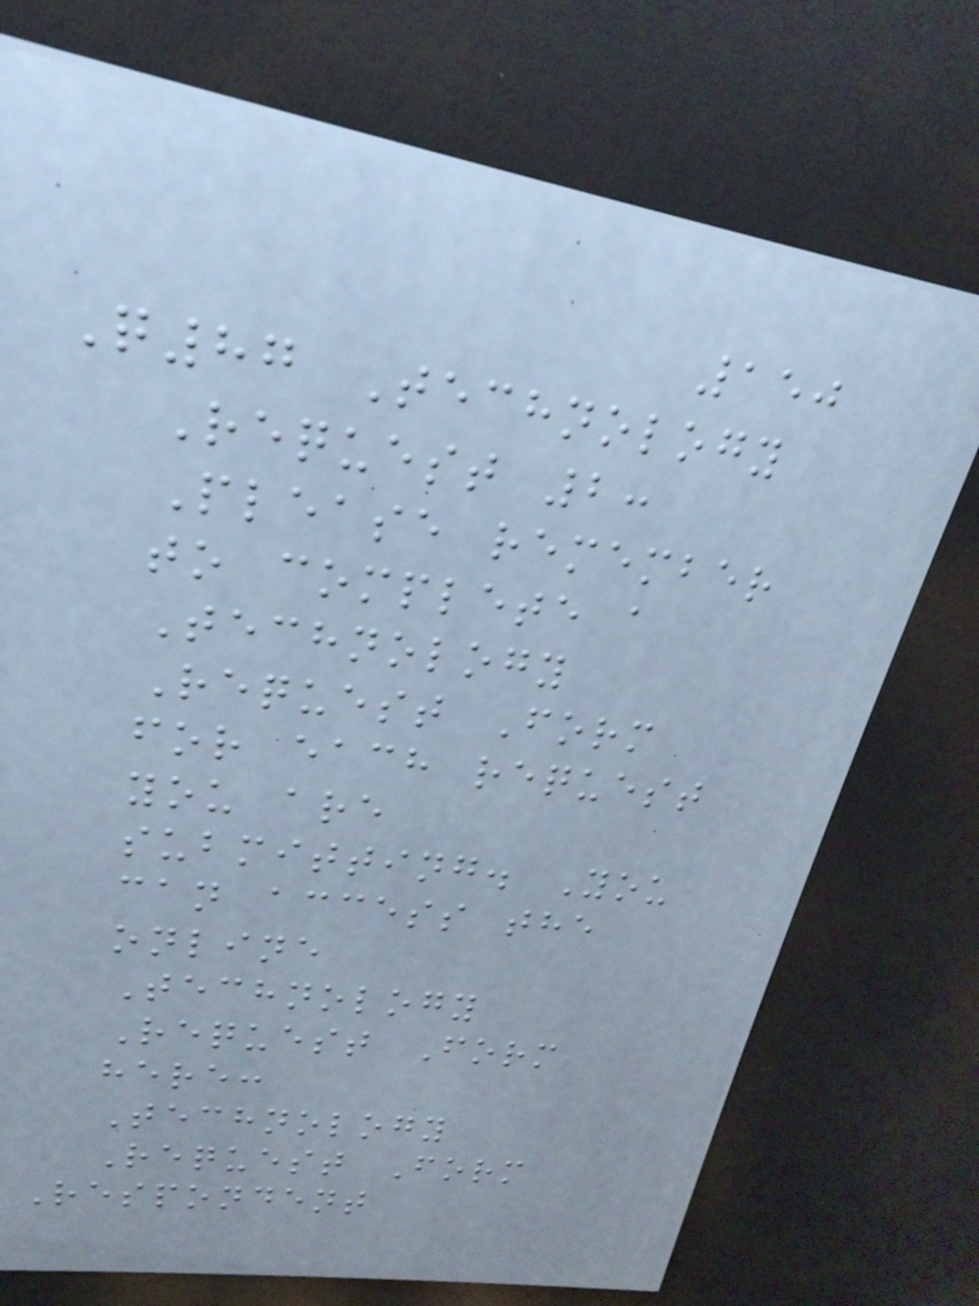150
Q87 Technology
Request 2:
Please remember
to complete a
Technology
Request Form
for each request
you are
submitting. You
can access the
online
Technology
Request Form
here:
Technology
Request Form
Respondent
